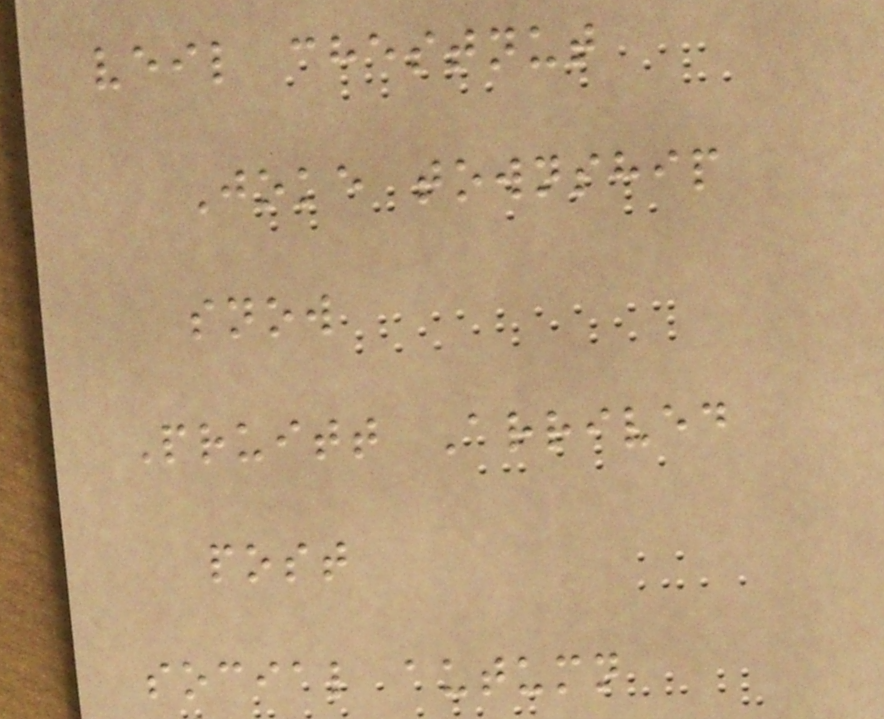veil chestnut
Joke township
snow
Pruitt Arrived
post
social autumn
